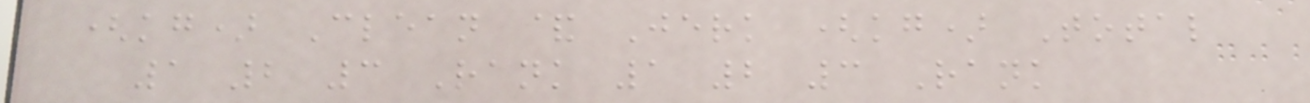(kg) Clean & Jerk (kg) Total
1 2 3 Rank 1 2 3 Rank
